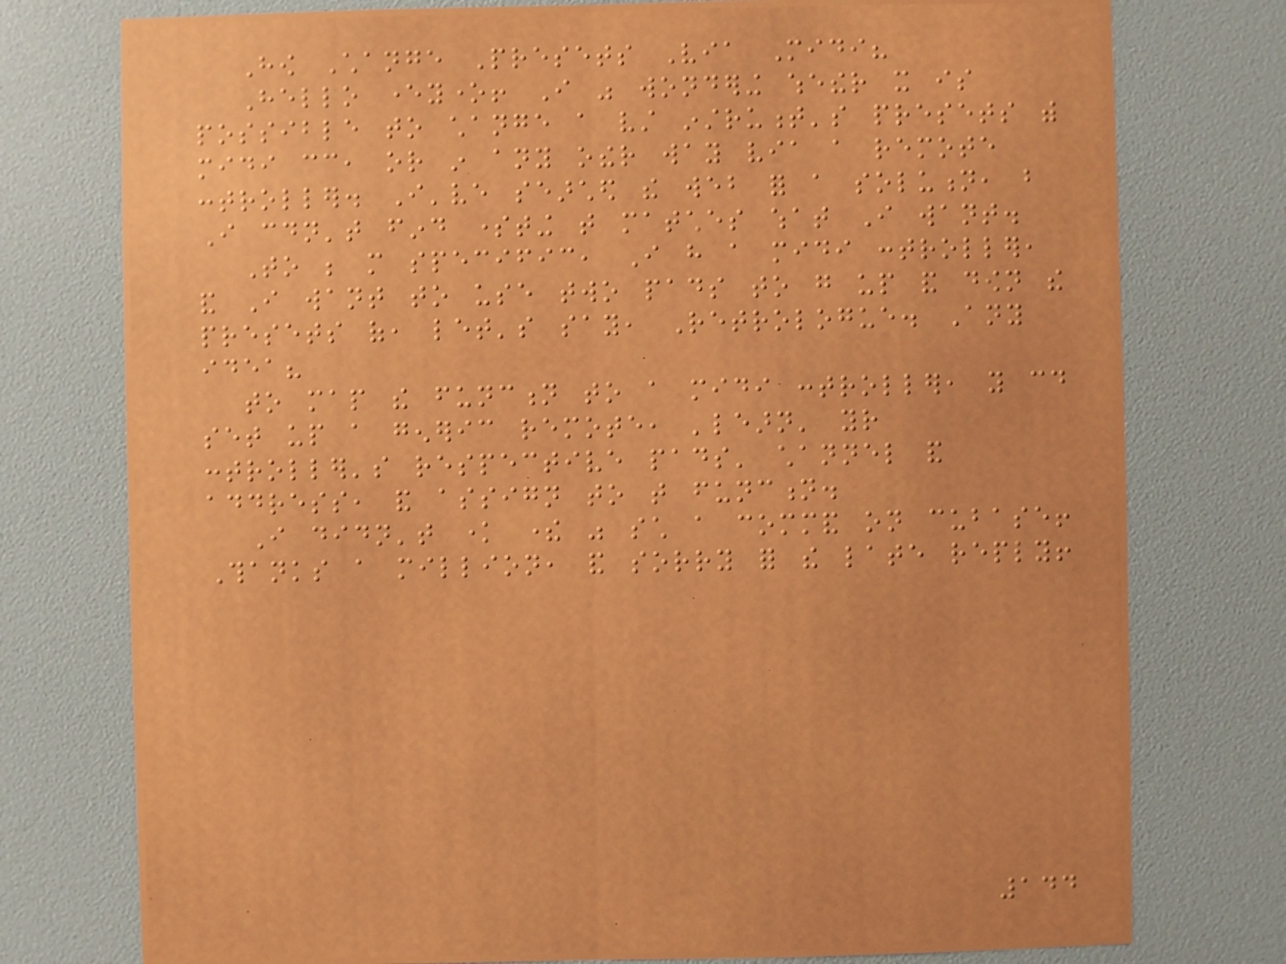How Change Presets Via Midi?
Hello everyone! I was wondering whether it is
possible to change a vst instrument's presets with
midi cc, or in any other way via a remote
controller. I've searched the web for a solution, but
I couldn't find someting that matches what I want.
To be more specific, I have a midi controller,
and I want to use two pads to go up and down the
presets of, let's say, Retrologue. Any
idea?
to map the function to a midi controller, you could
set up a generic remote, 'learn' your
controller's respective pads' channel and
address, and assign to that function.
I didn't know there was such a command on cubase!
Thanks a million, and sorry for the late reply!
144
